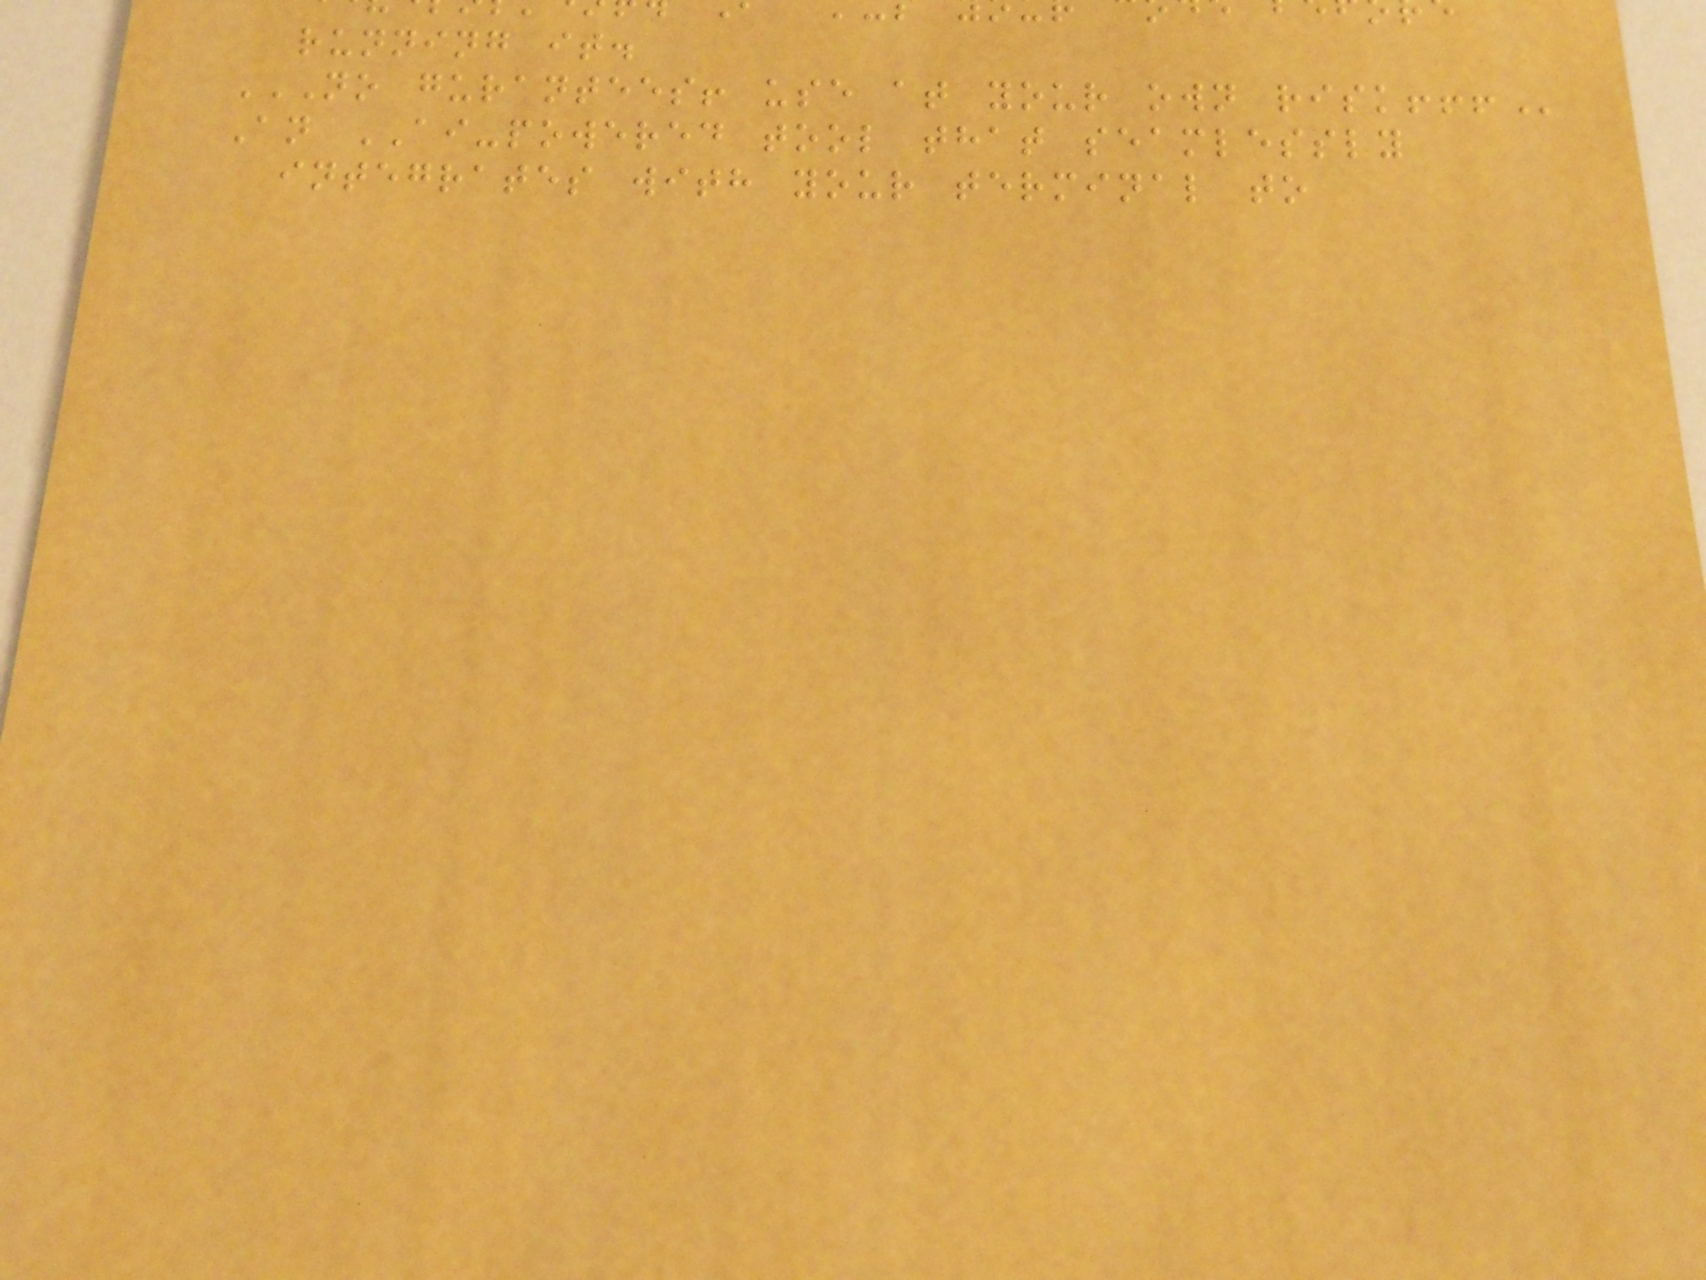running it.
NO GURANTEES! USE AT YOUR OWN RISK!!!
An AI-powered tool that seamlessly
integrates with your terminal to
